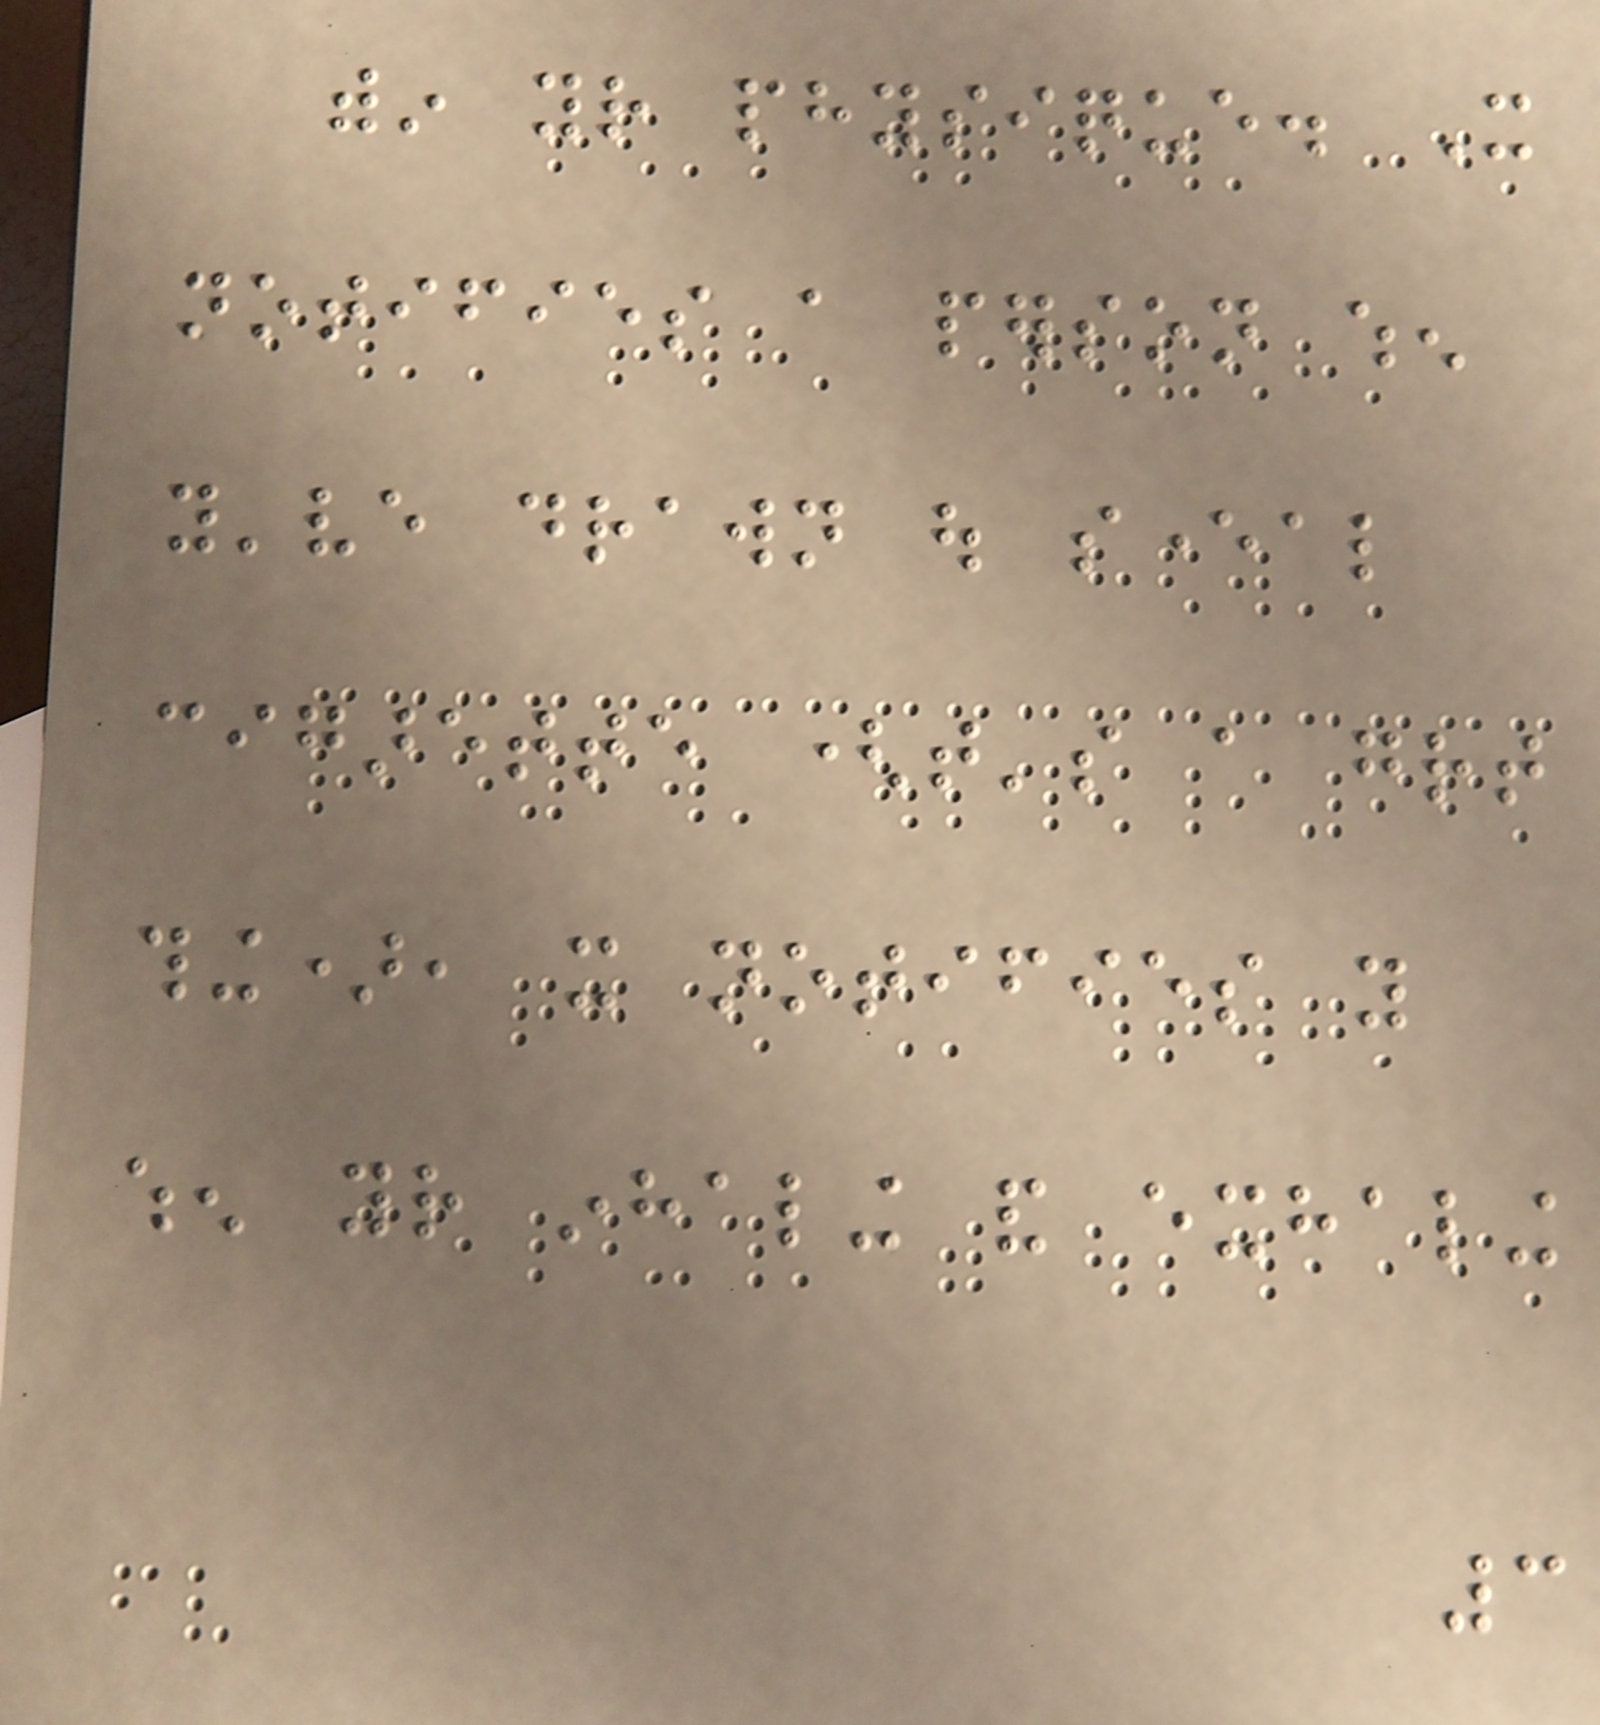within your physique. It
notifies a person when
you've drawn out several
cigarette (that's a great
thing), it notifies you
when your inhaling and exhaling
3
